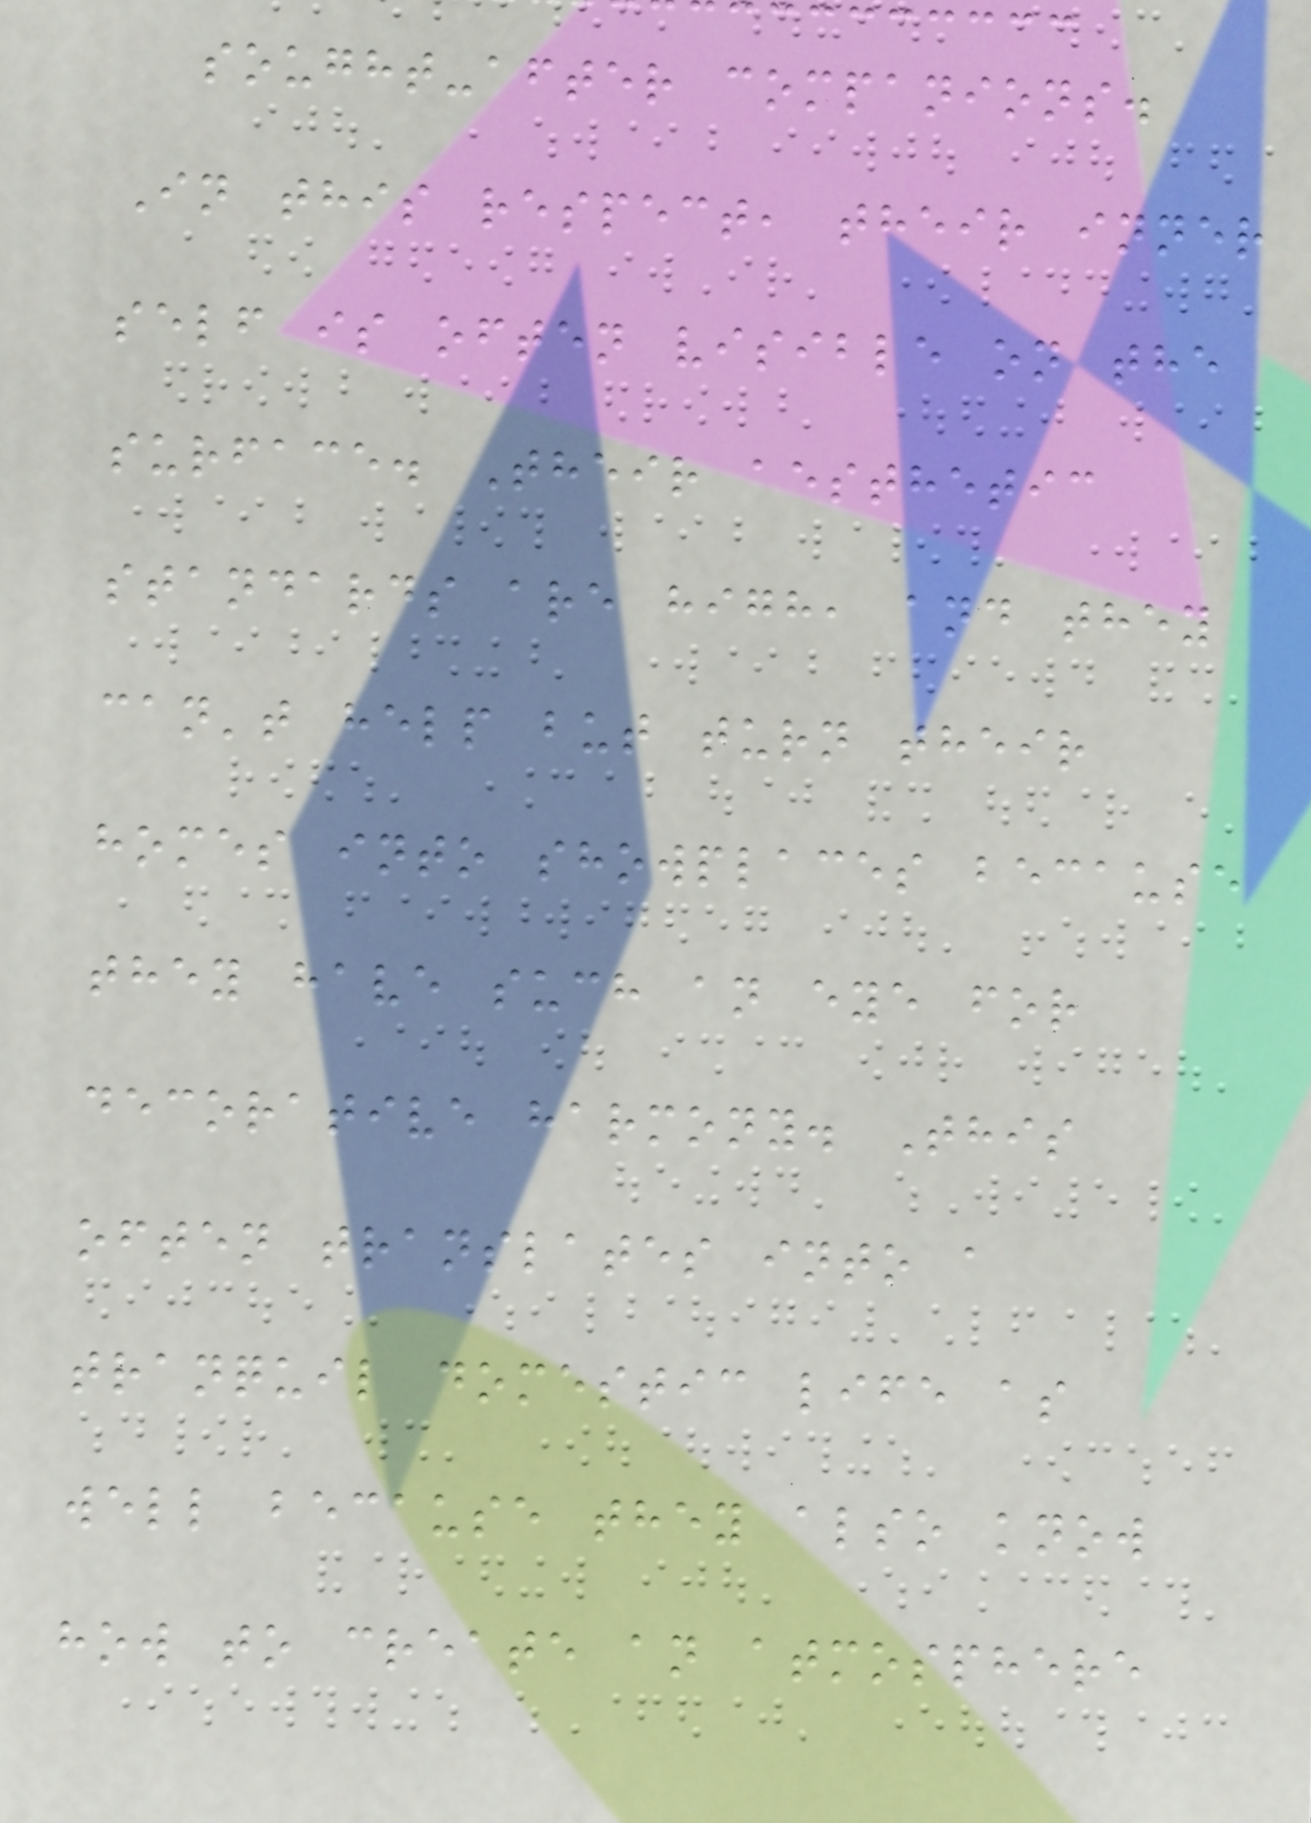sought-after companions.
In this respect, their inner
self is often visible on the
surface. Their aesthetic
standards are high, and they
can't help but turn their
homes into showplaces because
they have such an eye for
decorative harmony. This
often translates into a
tranquil domestic life as
well because they also know
how to create an atmosphere
